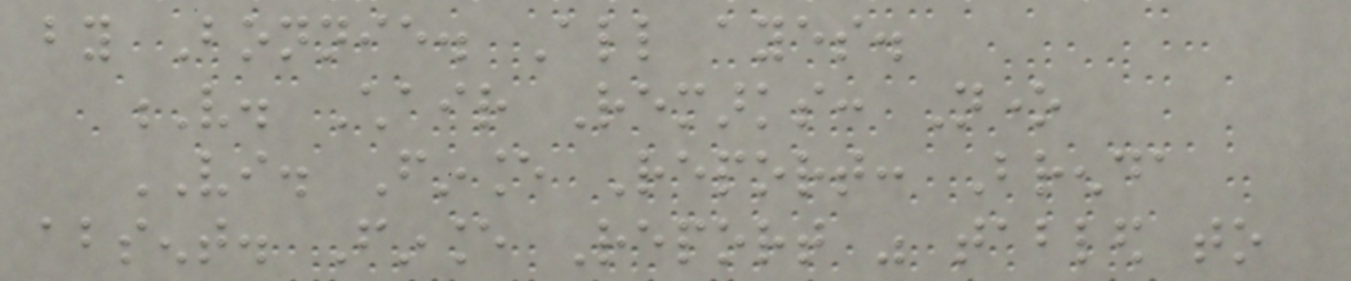by Bonnie. All ayes.
V. Chair Remarks: None
VI. Finance Report: Brenda
absent. Finance Report was tabled to
